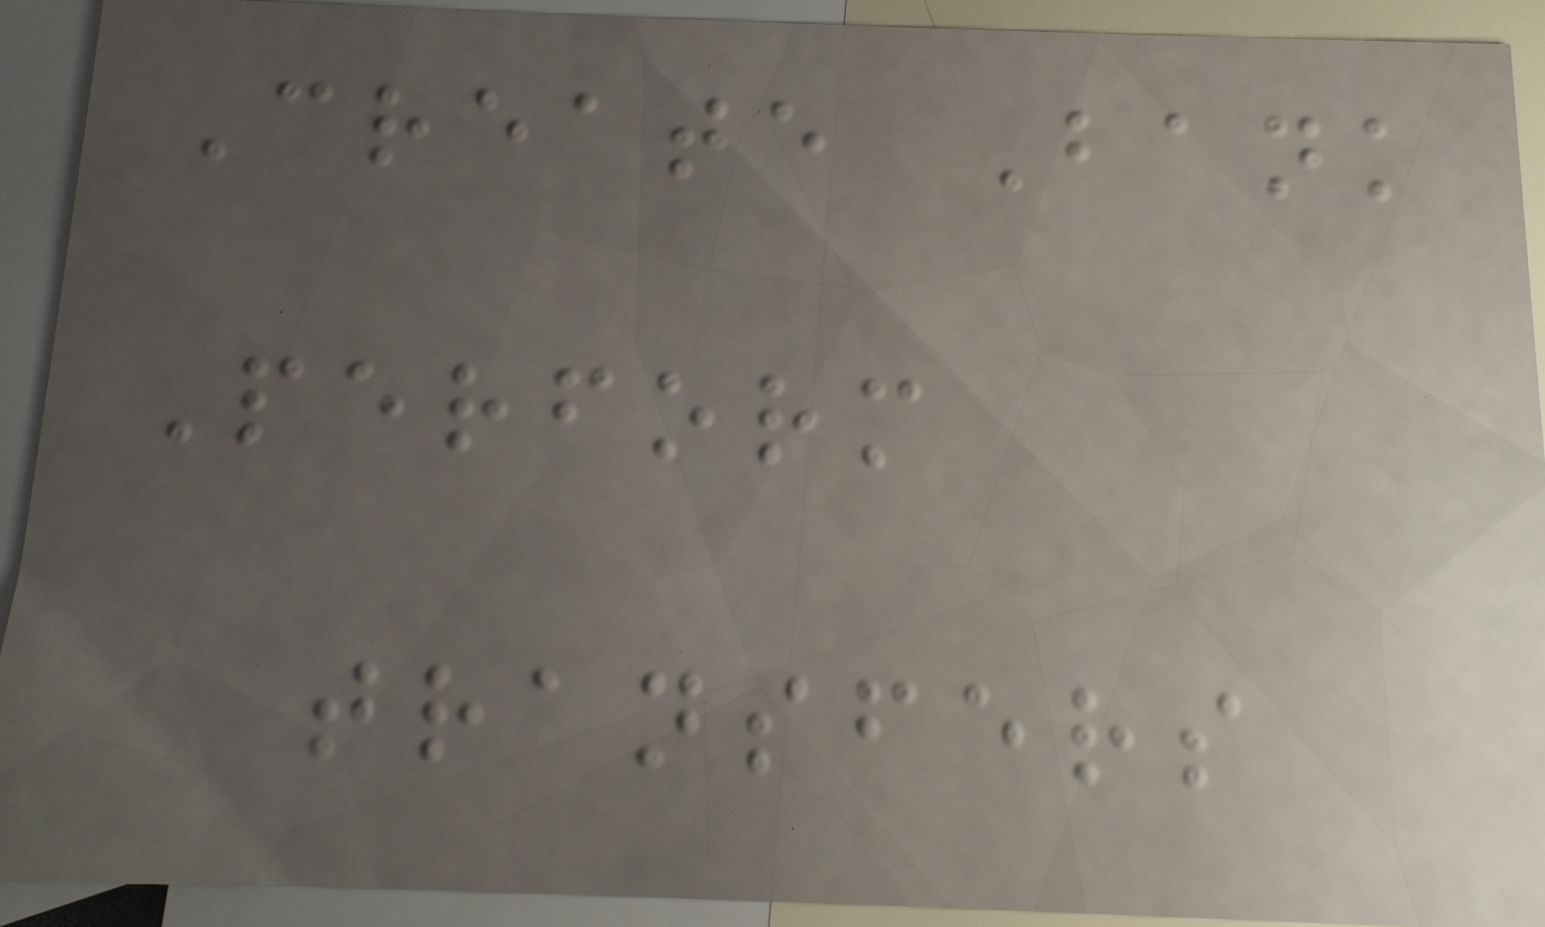Create Bank
Perform
transfers
